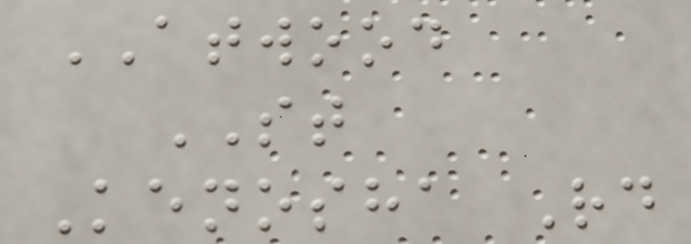ATWOOD
ST
Kenosha Rd
